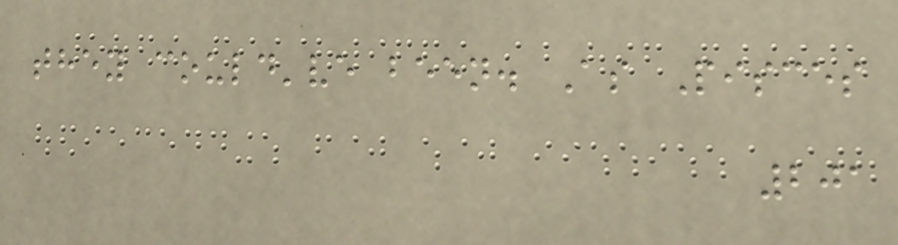they could've been. As Pisces
201
